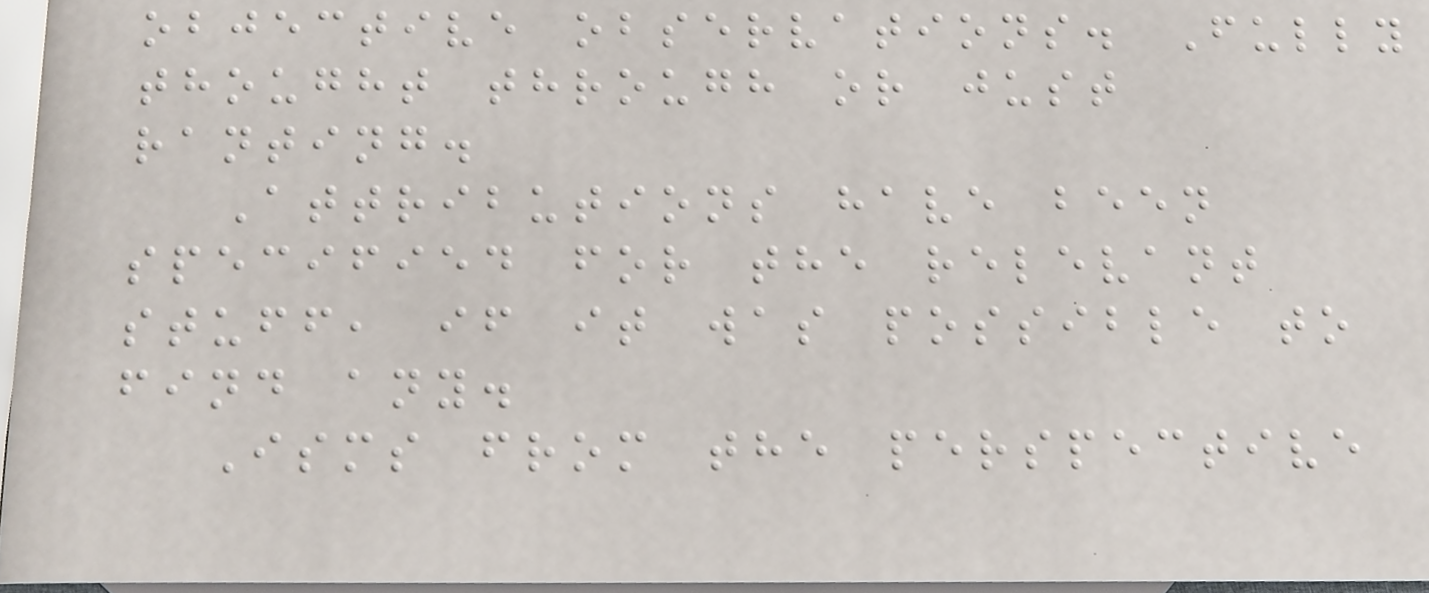objective observations. Fully
thought through or just
ranting.
Attributions have been
specified for the relevant
stuff, if it was possible to
find any.
Isms from the perspective
